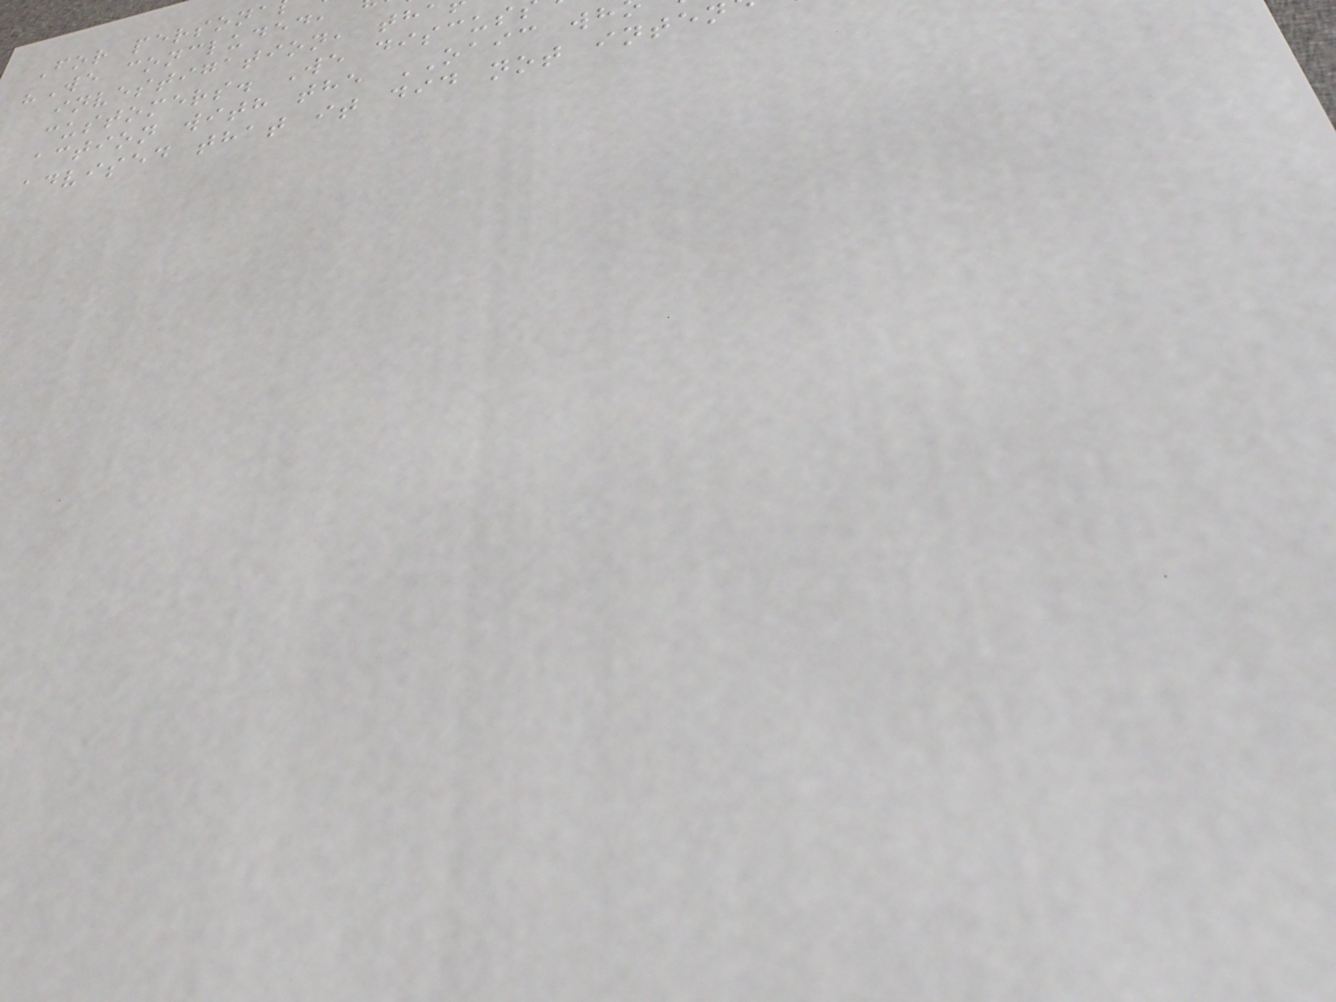For persona
"We concluded,
investigation, th
customers. We discus
action with the OAIC wh
advised that it did not inten
